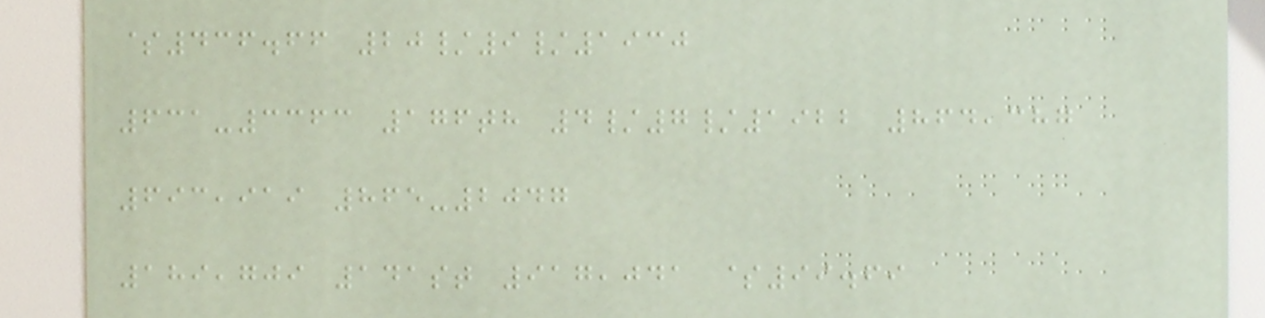$436.66 20/9/1930
631-3363 176th 4/7/1922 864,387
693,919 865-2047
189,709 141st 917,041 $99.69
